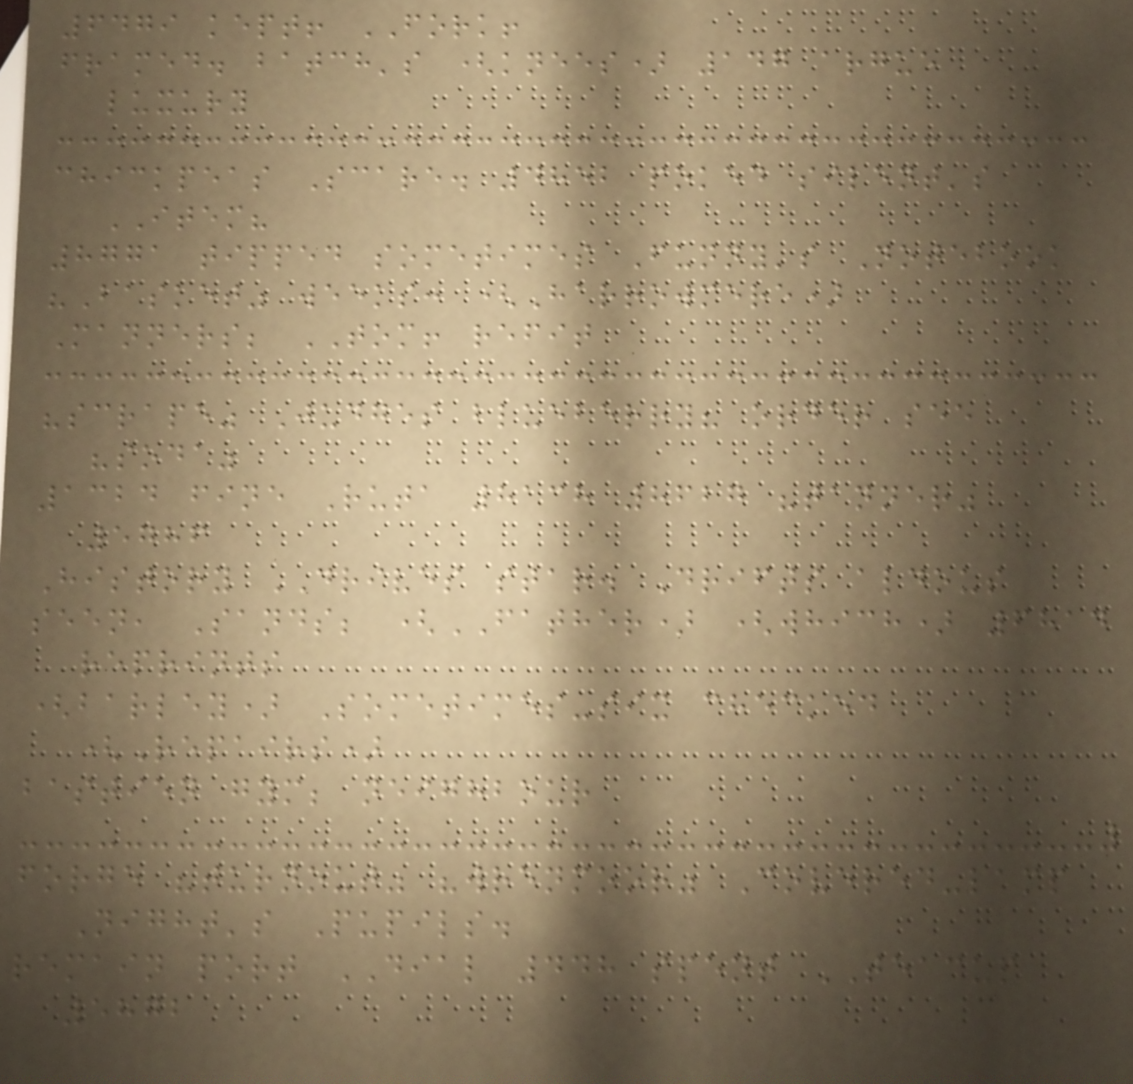6479 kept! FORK!
framed. batch's (knees) 147 argue
luxury
chickpeas Scare. 4852 poked silent's
ITEM?
8771 tipped sometimes Funny's Notebook
"Basket" weeks: (Harrowmere)
Manners; TOM! refit
"scrape" Judges blueberry? order see
"soda"
1324 fine Ruta 8138 8627 "tanner"
5786
History DRIVES star. Drifts aldous
seen, Sands; (FATHER) (which) 6814
reprints
(barley) Sometimes-six checked
(Repairs)
bastien gym; neighbour
forge "turnout" "wrenmoor" Covered-lamp
Night's Pupils.
remain port DIAL 448 spent TEACUP
5872
